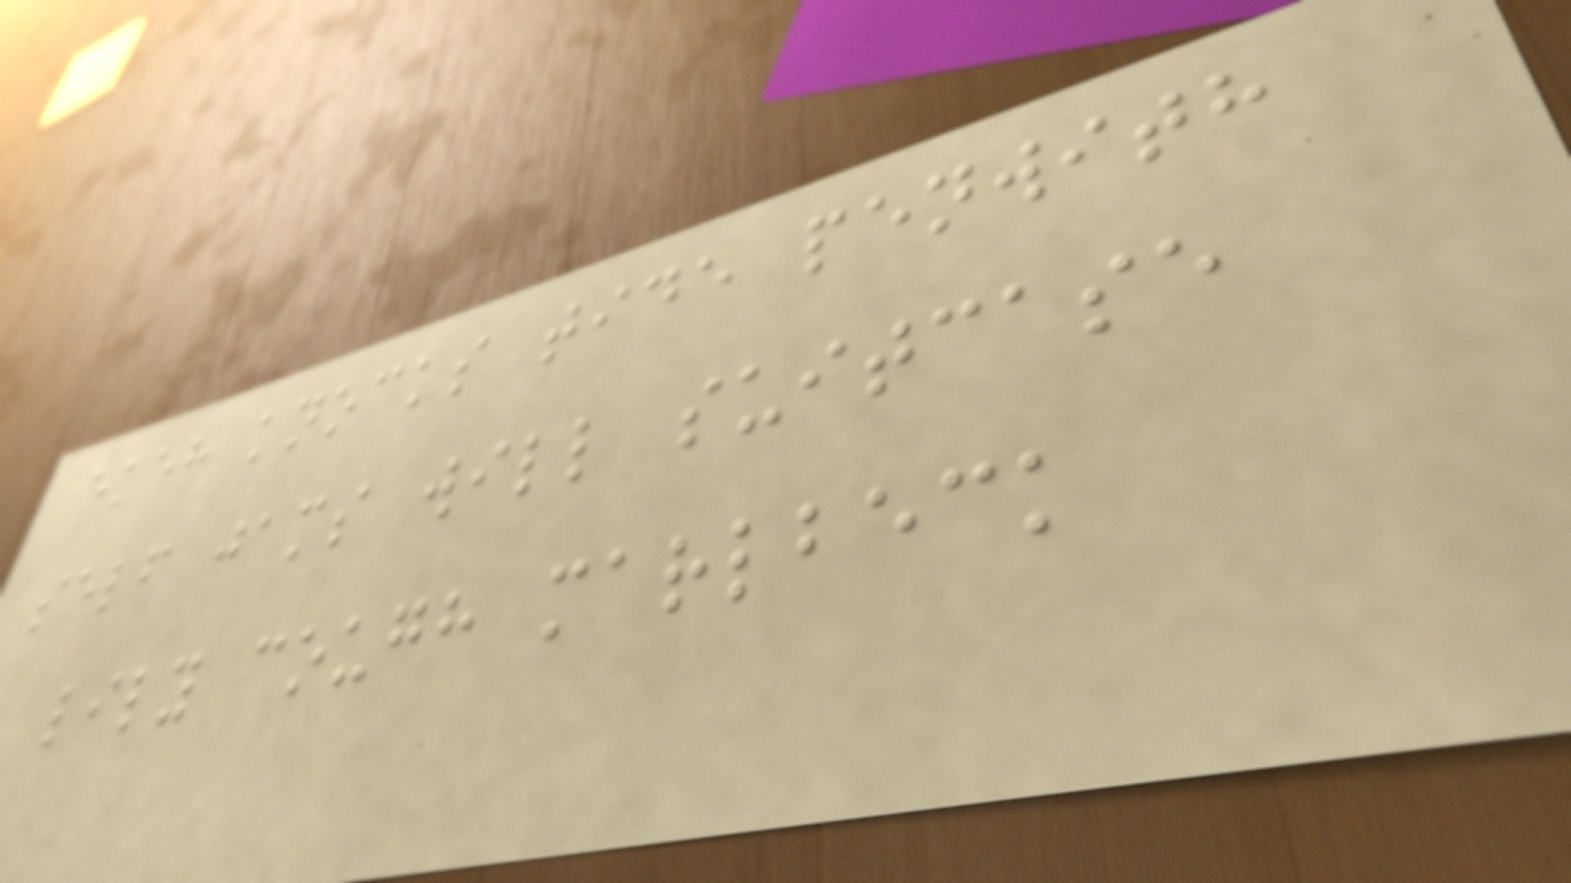ekeh knocks tide penwith
self jams will suitcase
lily cough marlbeck
